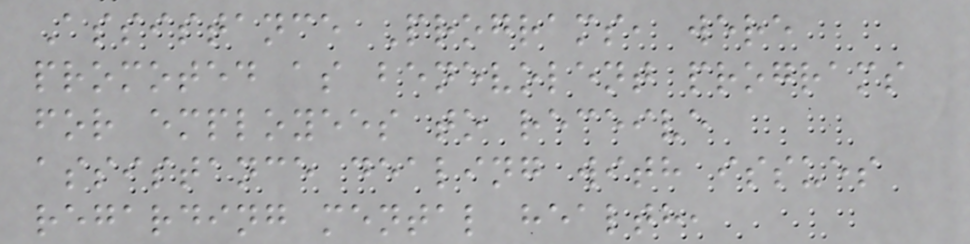Assistance Programs, were
promoted as benevolent programs
for employees to receive
assistance dealing with issues
regarding mental health,
